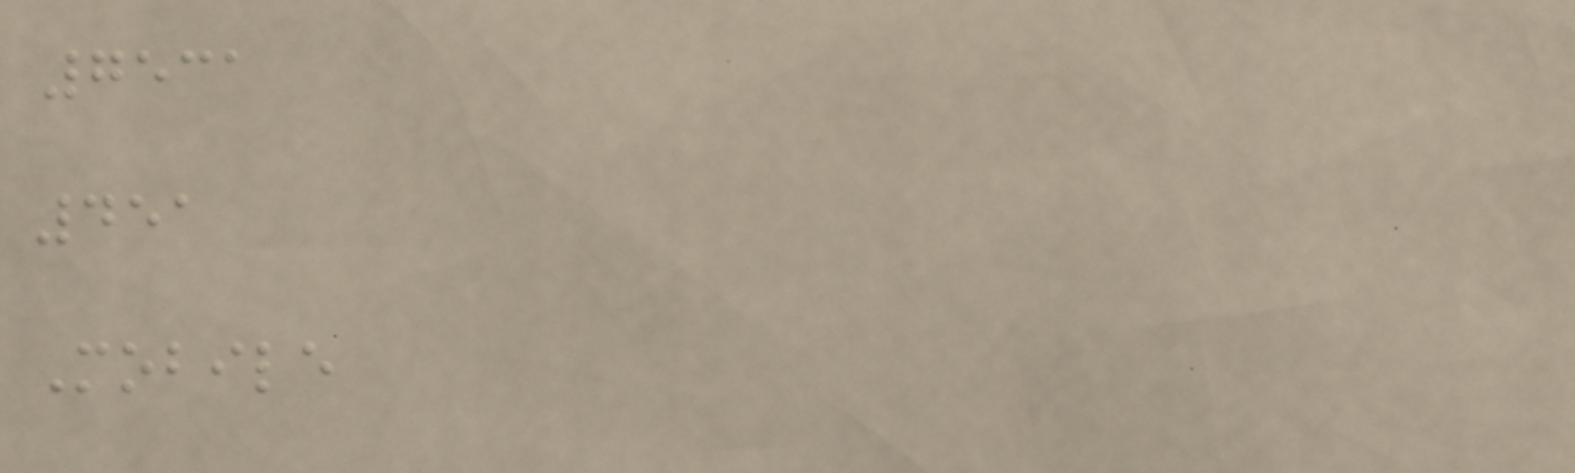7531
451
Mobile
